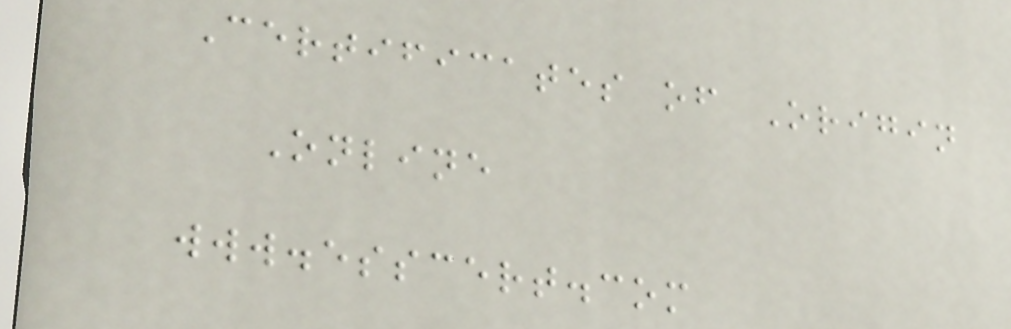Certificates of Origin
Online
www.esscert.com
